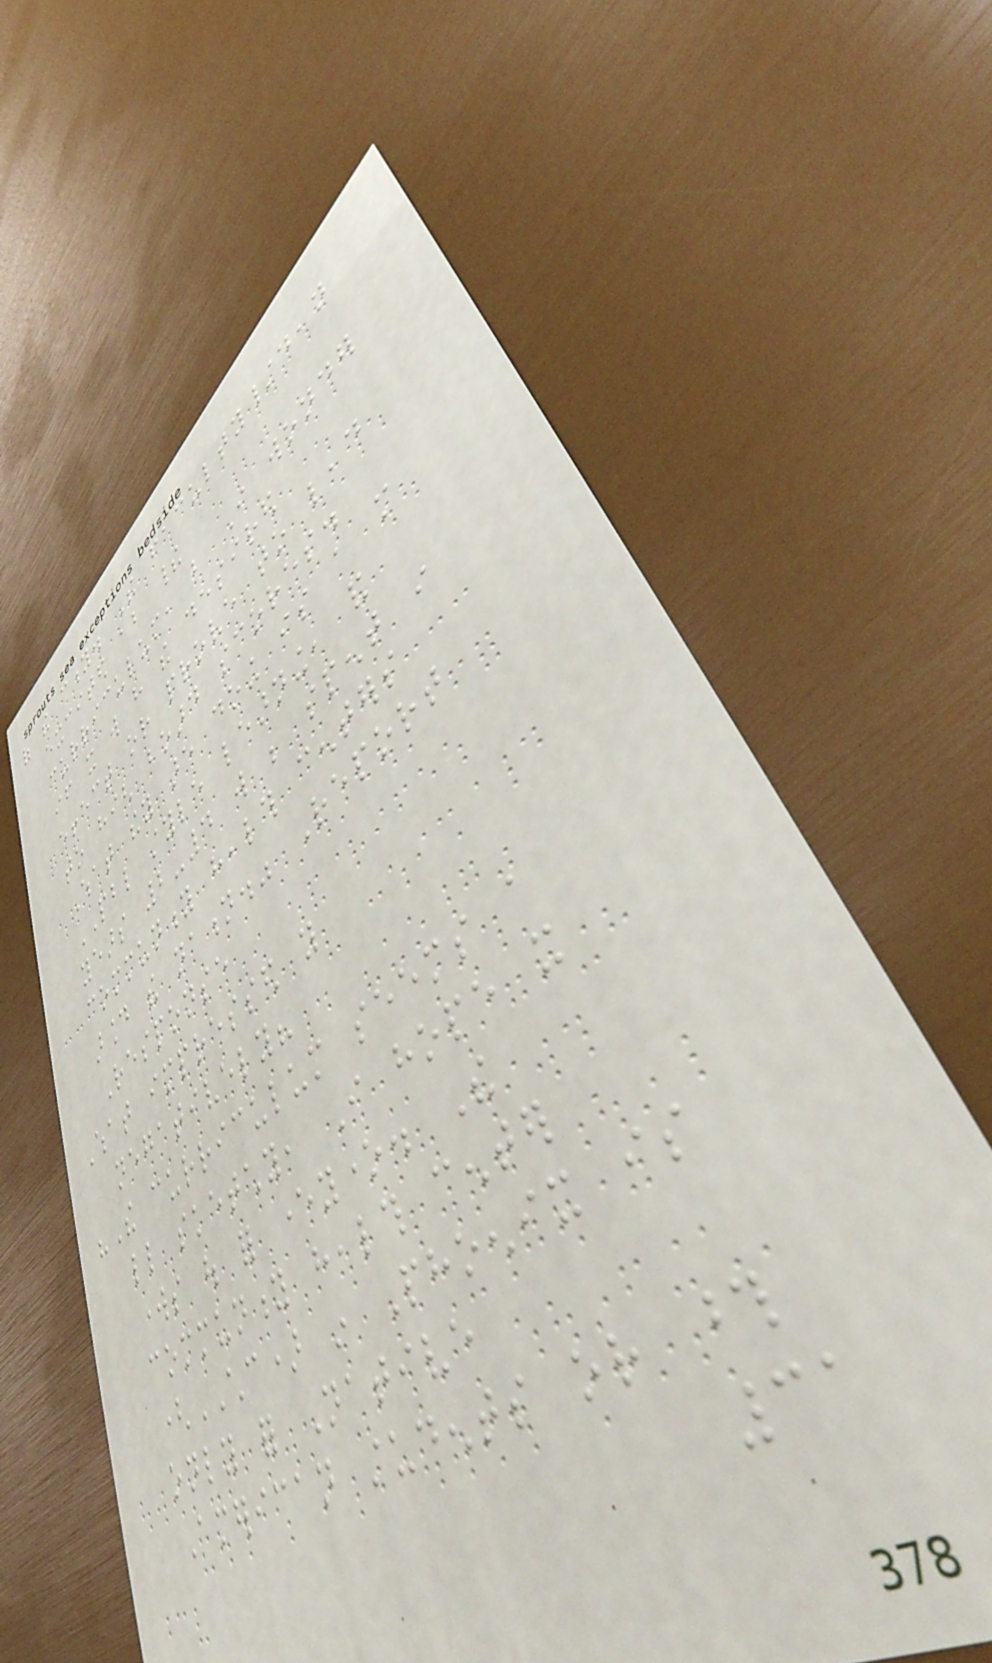of the city. The faculty/dean
excited about their
curriculum, but I wonder
if it will have the desired
effect or prove to lead
to high board scores.
What they are doing is a more
PBL style learning, and
years 2-4 will be spent in
community health centers
around the nation." Report
Response
What impressed you
negatively?
"The curriculum seems a
little sketchy, I hope it
works out for everyone. The
community health center
(CHC) in Phoenix is
only for Native
American students or those
31
